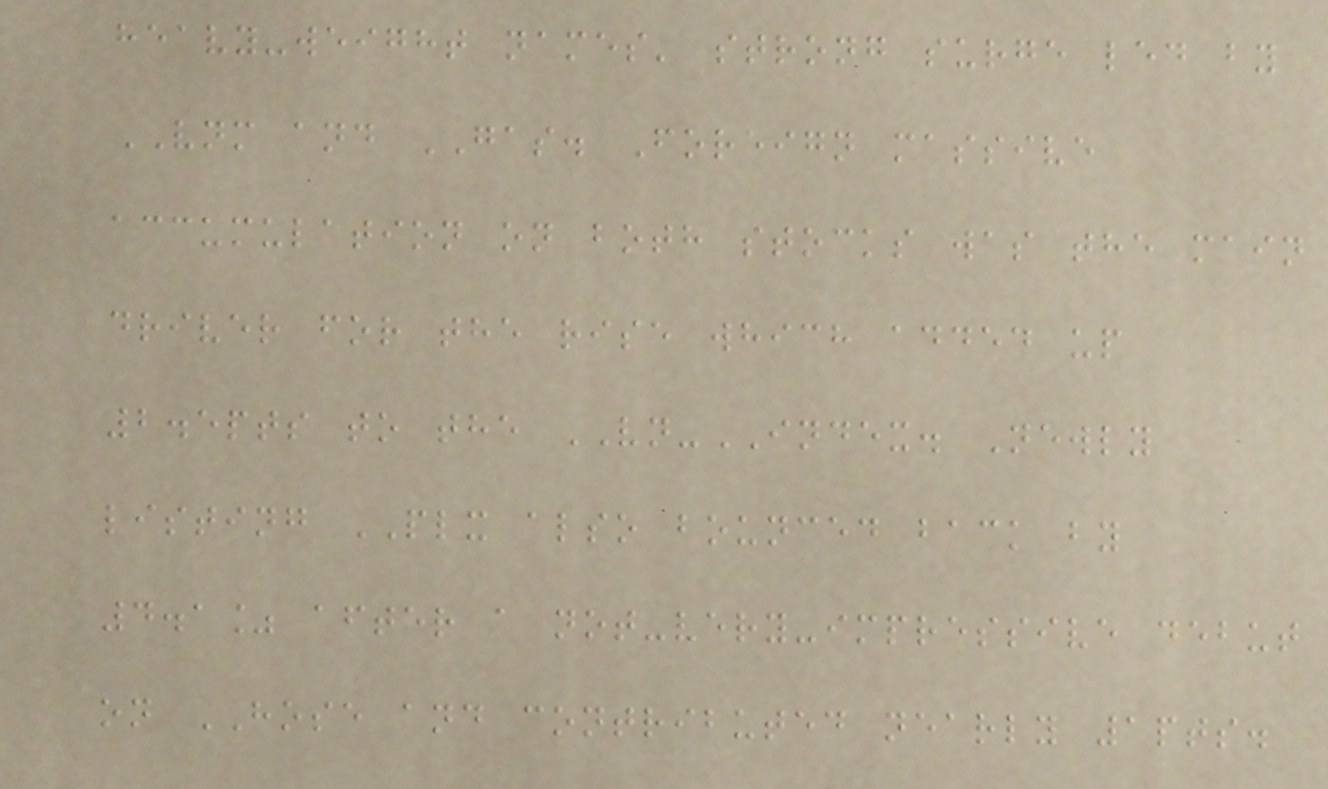heavy-weight names' strong surge led by
VNM and GAS. Foreign massive
accumulation on both stocks was the main
driver for the rise which added up
2.5pts to the VN-INDEX. Newly
listing PLX also bounced back by
4.1% after a not-very-impressive debut
on HOSE and contributed nearly 1pts.
